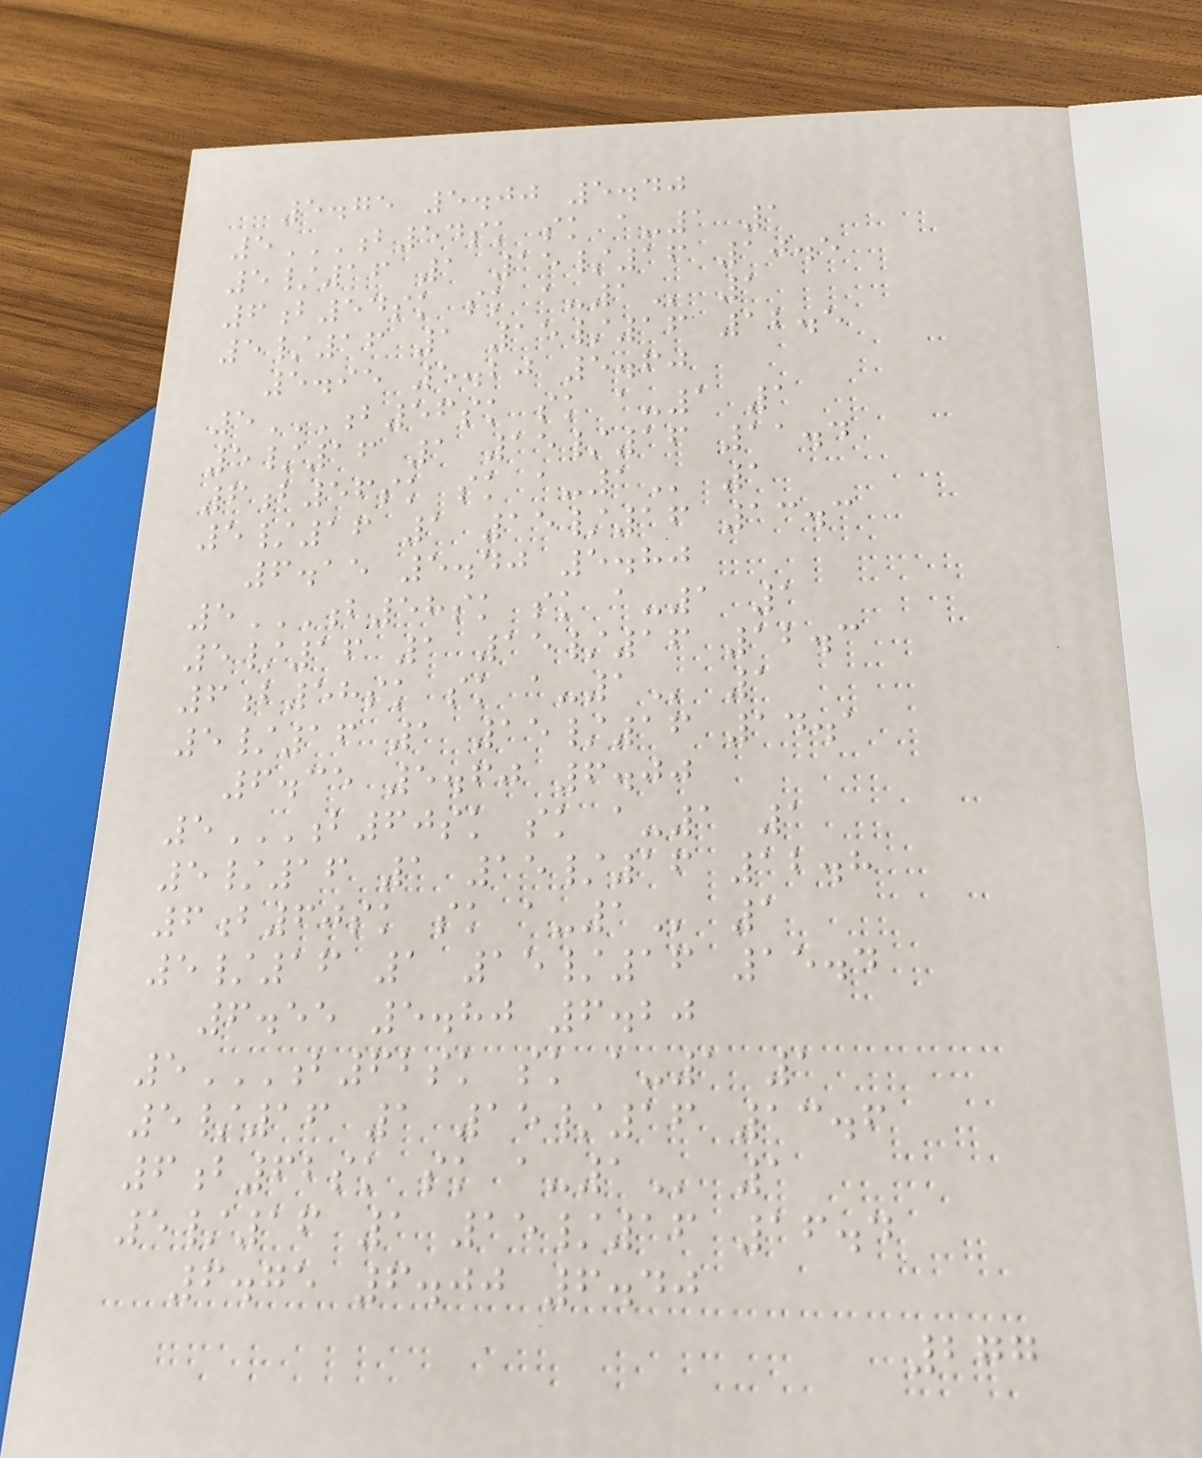5.75 5.00 5.40
5B54SK SK A-1 1
5/16 1 15/16 10.5
6B54SK SK A-1 1
5/16 1 15/16 12.5
5.95 5.20 5.60
5B56SK SK A-1 1
5/16 1 15/16 11.4
6B56SK SK A-1 1
5/16 1 15/16 13.3
6.15 5.40 5.80
5B58SK SK A-1 1
5/16 1 15/16 12.3
6B58SK SK A-1 1
5/16 1 15/16 14.1
6.35 5.60 6.00
5B60SK SK A-1 1
5/16 1 15/16 12.8
6B60SK SK A-1 1
5/16 1 15/16 15.4
6.55 5.80 6.20
5B62SK SK A-1 1
5/16 1 15/16 13.6
6B62SK SK A-1 1
5/16 1 15/16 16.4
6.75 6.00 6.40
277
